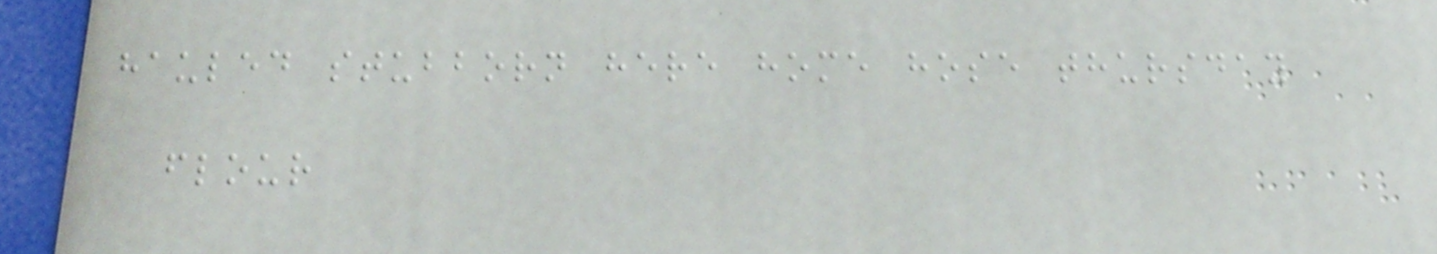hauled stubborn here home hose thursday
flour
